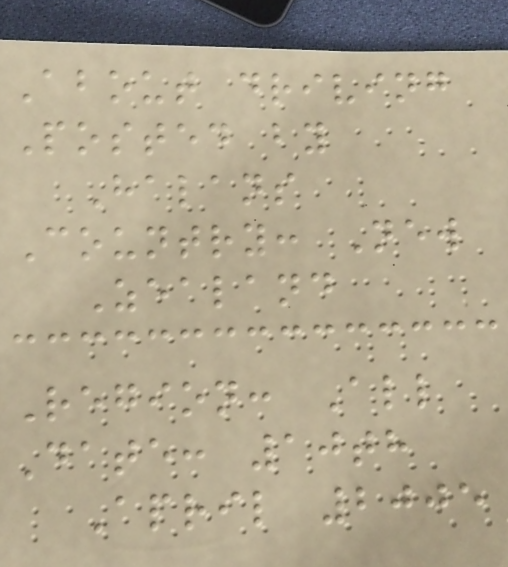About driving
Posted by
Halans
Country: New
Zealand
Region: All
Date: 10th
April 2005
